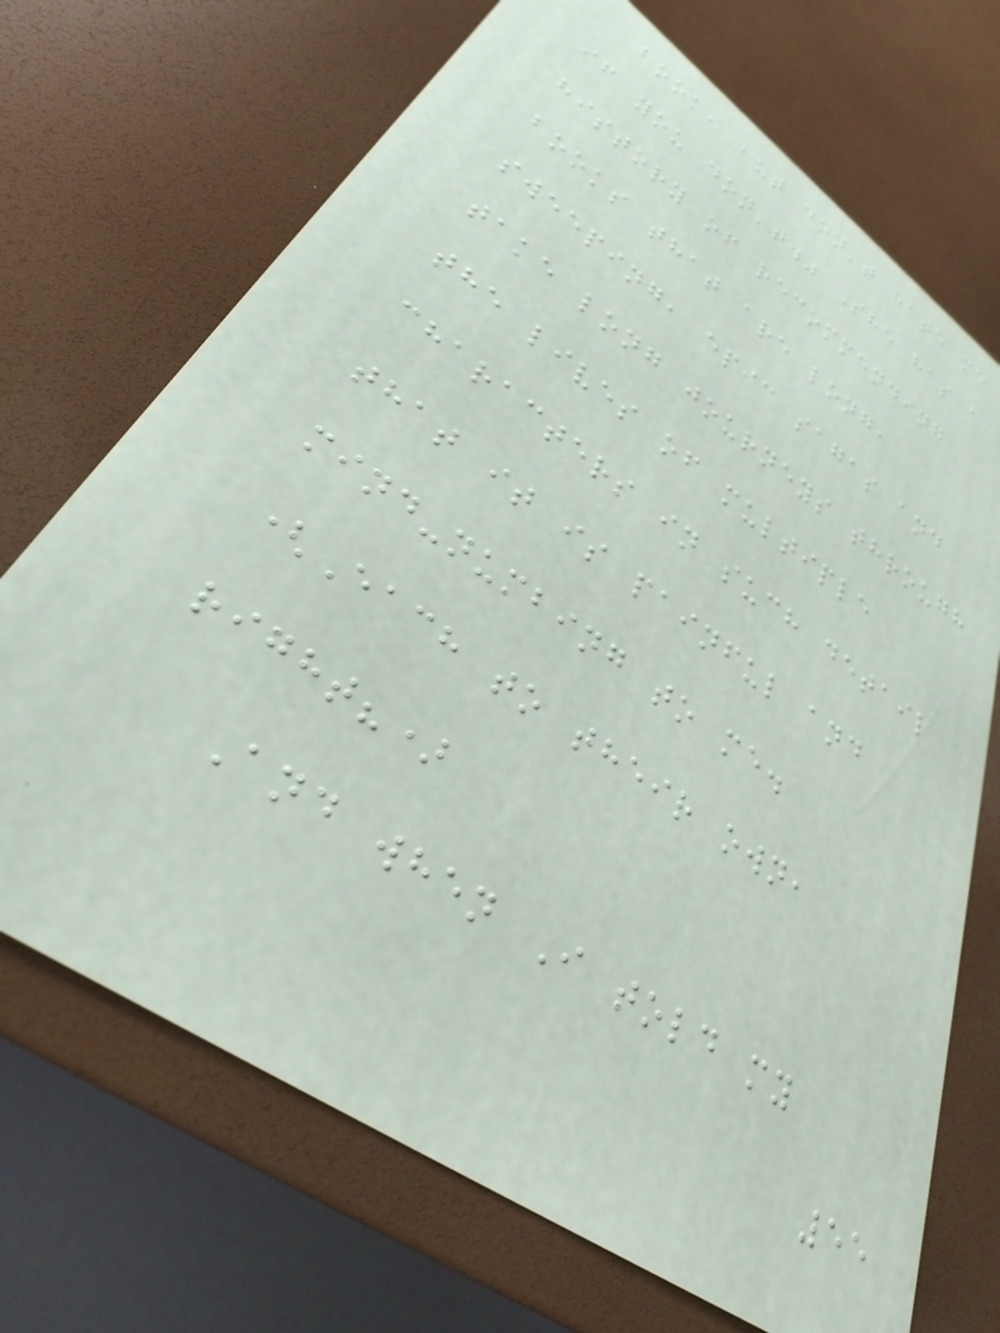book, but don't hate me
if you don't." She has a
history of recommending
books that are long,
sweeping, epic sagas and
take long journeys through
the lives of multiple
characters in such detail
that it is painful and
mind-numbing to me.
(Each to their own,
right?)
And when I told my
55
